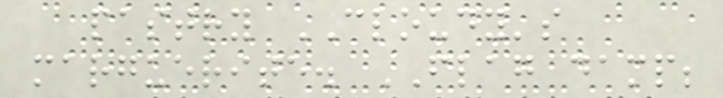pastry CLOUDY's
marguerite. FLAG damp;
